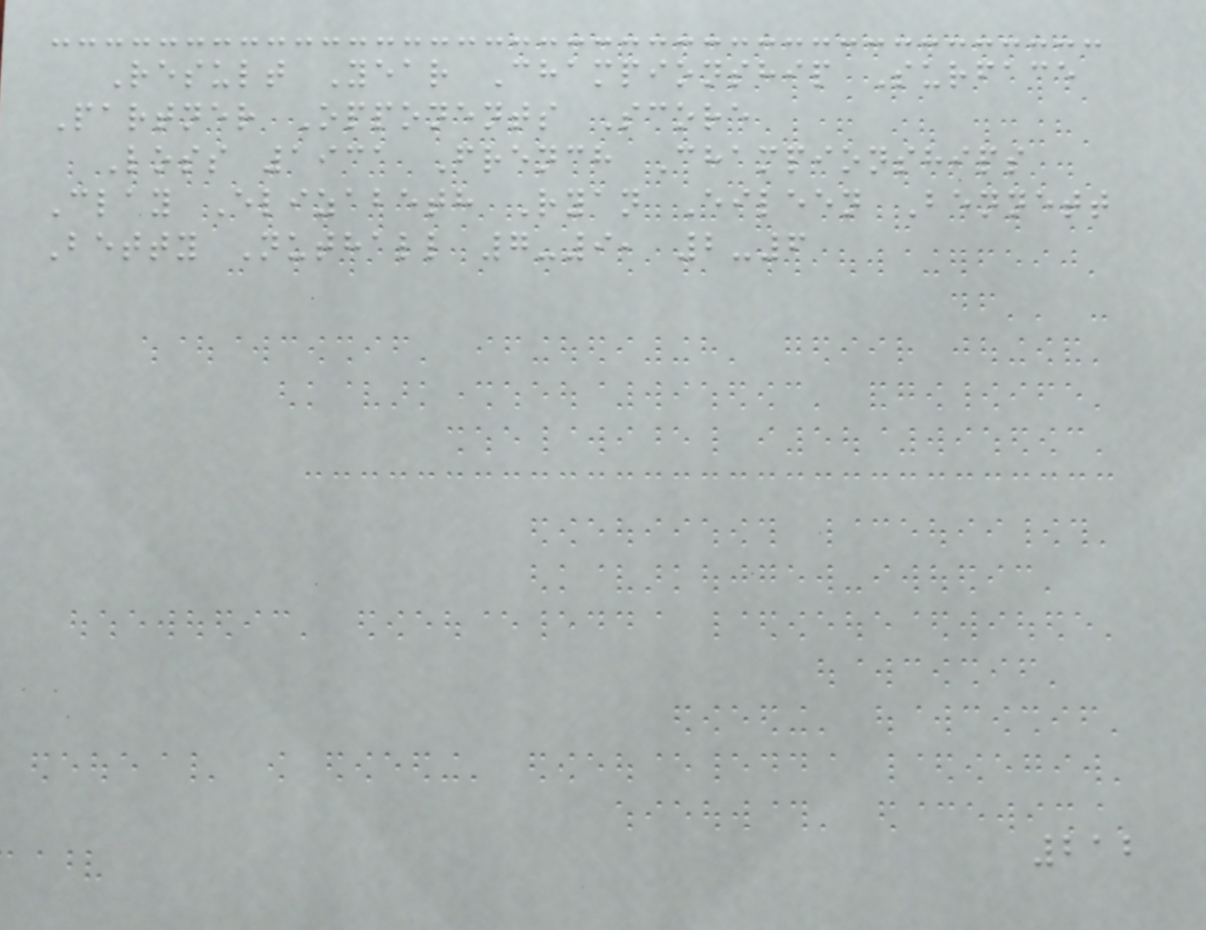Result Year Championship Surface
Partner Opponents Score
Loss 1931 French Championships
Clay Elizabeth Ryan Eileen Bennett
Betty Nuthall 7-9, 2-6
212
